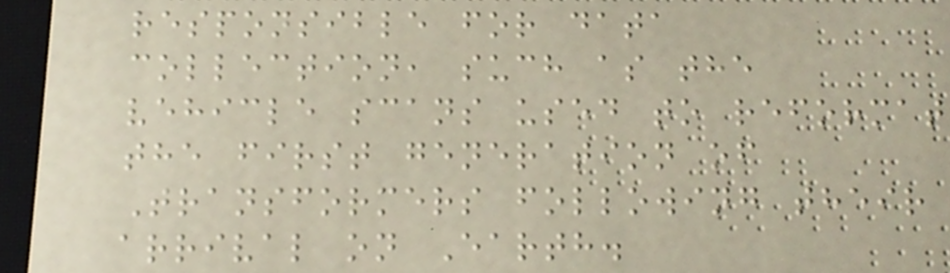responsible for data
collection, such as the
vehicle scans used to reformat
the first generation of
Transformers following their
arrival on Earth.
